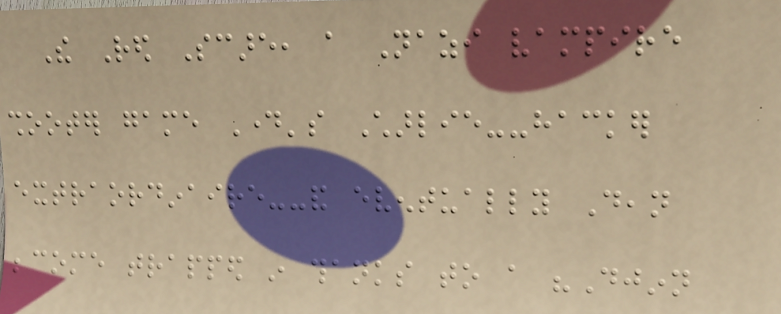The Red Scare, a Nazi vampire
shooter game Day's Charlie--hacker
extraordinaire--and eventually Dean
become trapped in thanks to a "Djinn
